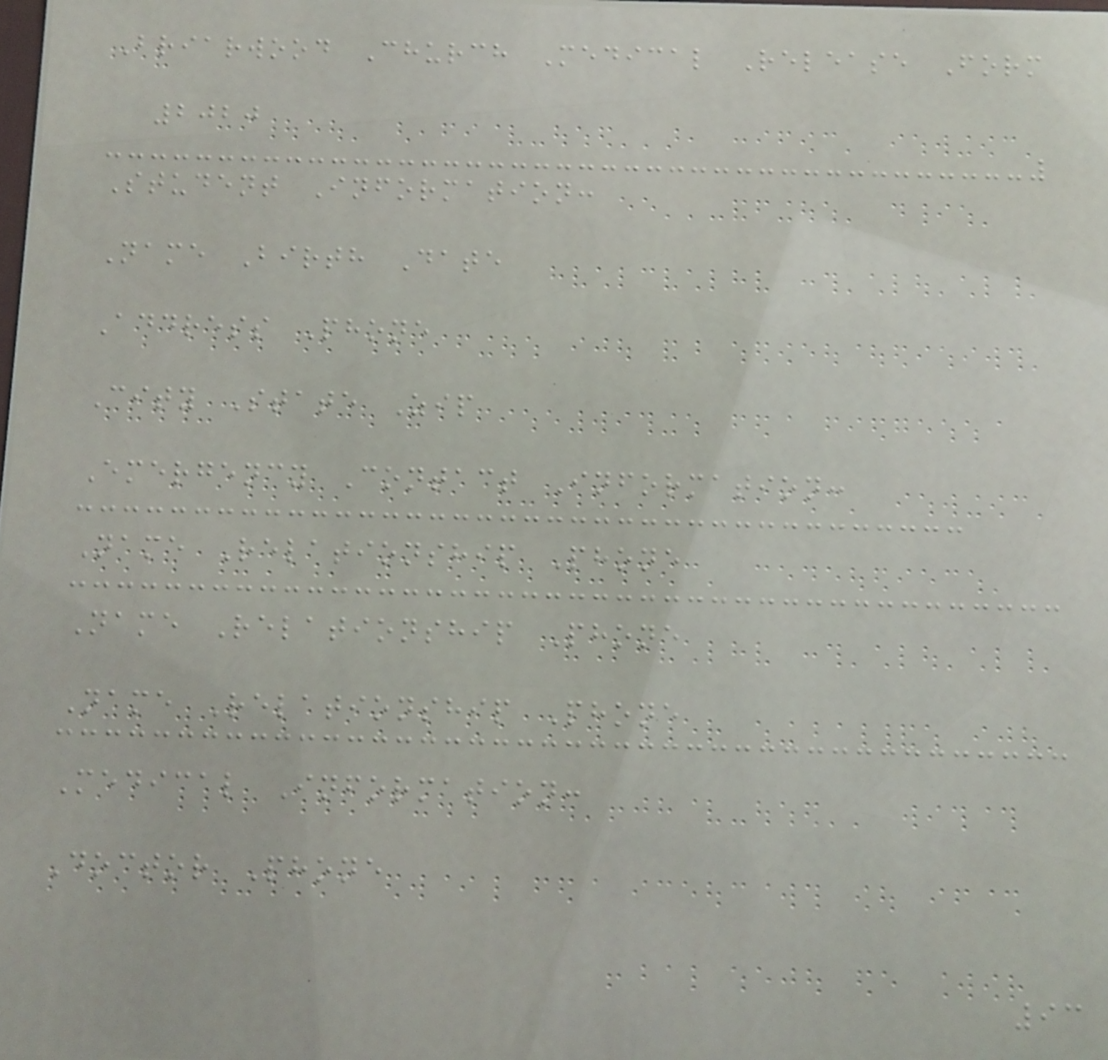Briarwood Church Medical Release Form
2020
Student Information:
Name Birth Date
Address Phone
City State Zip
Emergency Contact Information:
Name Relationship Phone
Name Relationship Phone
Name Relationship Phone
Medical Information:
Doctor Phone
93
